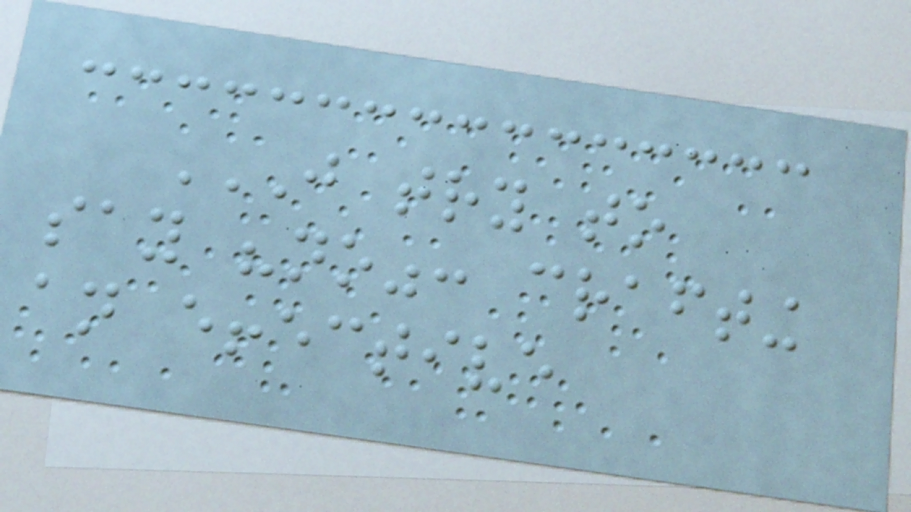JUST TRY TO
SAY "NO": CRAFTING
AN EFFECTIVE
